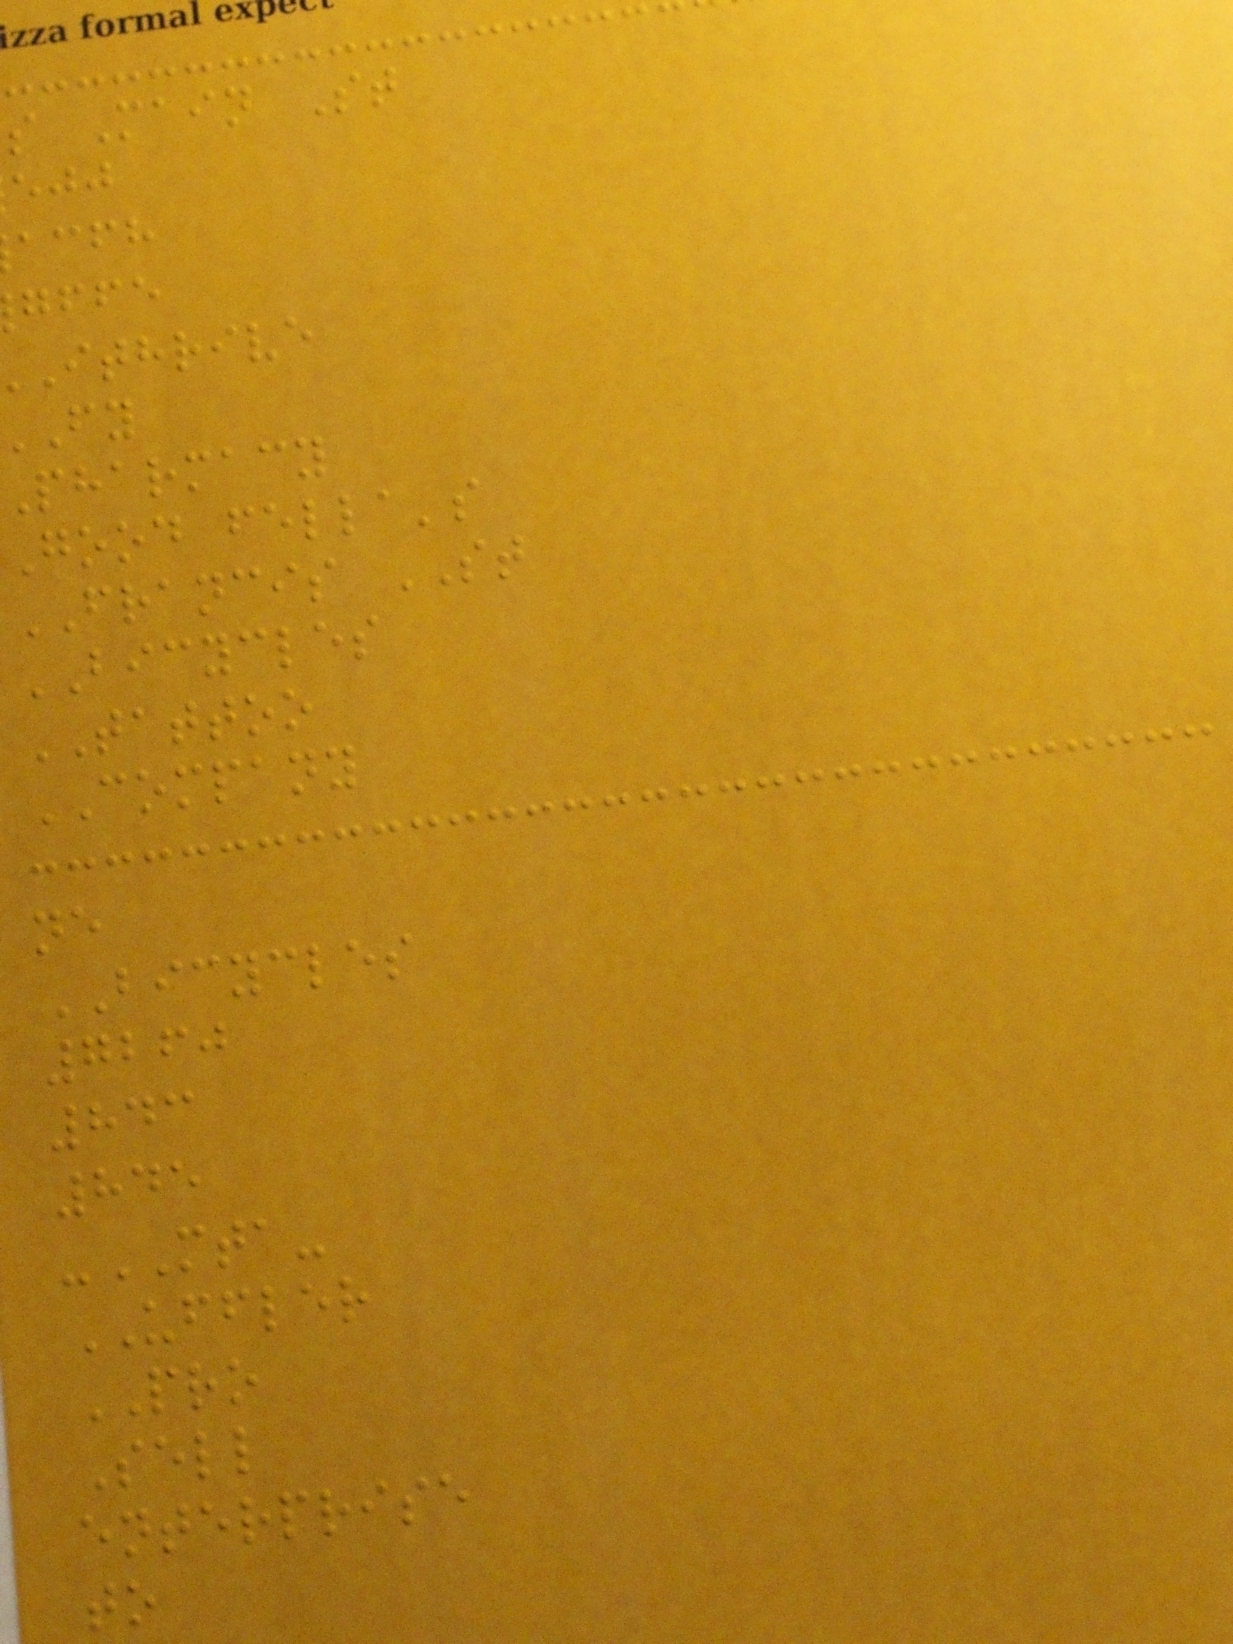s Main St
acfh
gffe
ithrive
pharmacy
Good fella's
FRANCIS ST
BICYCLES
TATTOO
COMPANY
ne
BICYCLES
7260
843
845
-MTA-
UFFLER
PRO
Sell
enterprise
to
